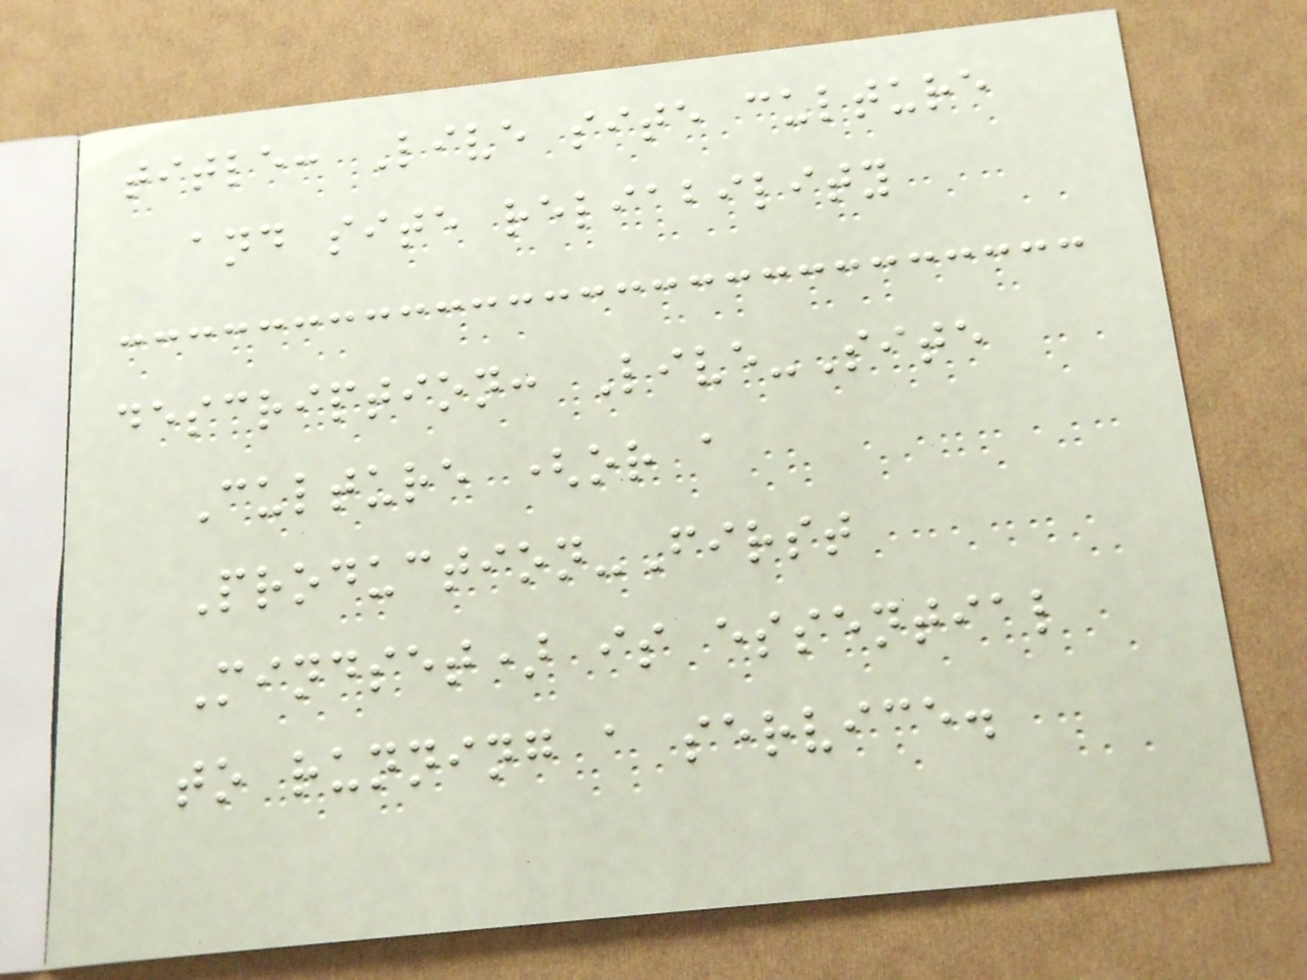title: Live site culture
and site reliability
description: Live-Site
Culture (or a
Production-First
Mindset) is essential
to running a service.
